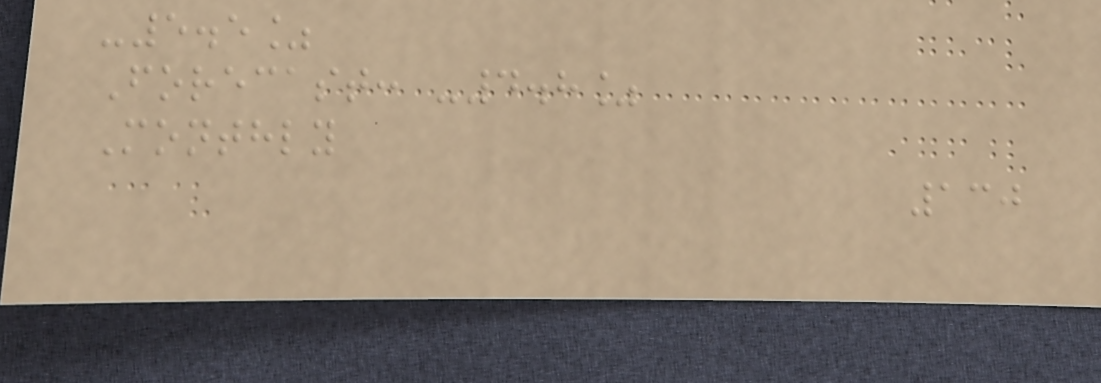-5.5%
Forecast: -4.8%
Monthly
130
